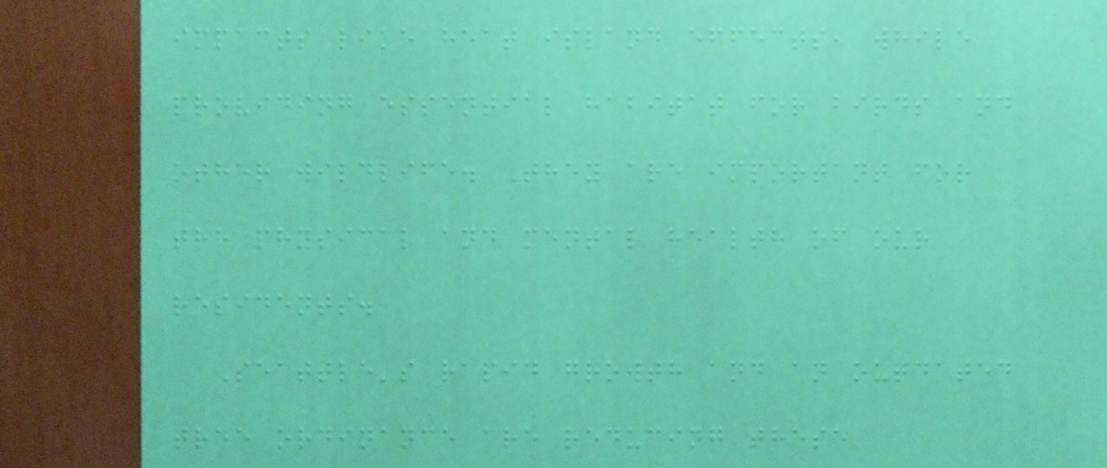impacts like heat island effects, while
providing essential habitat for birds and
other wildlife. They are important for
the physical and mental health of our
residents.
Seattle's rapid growth and an outdated
tree ordinance are reducing these
